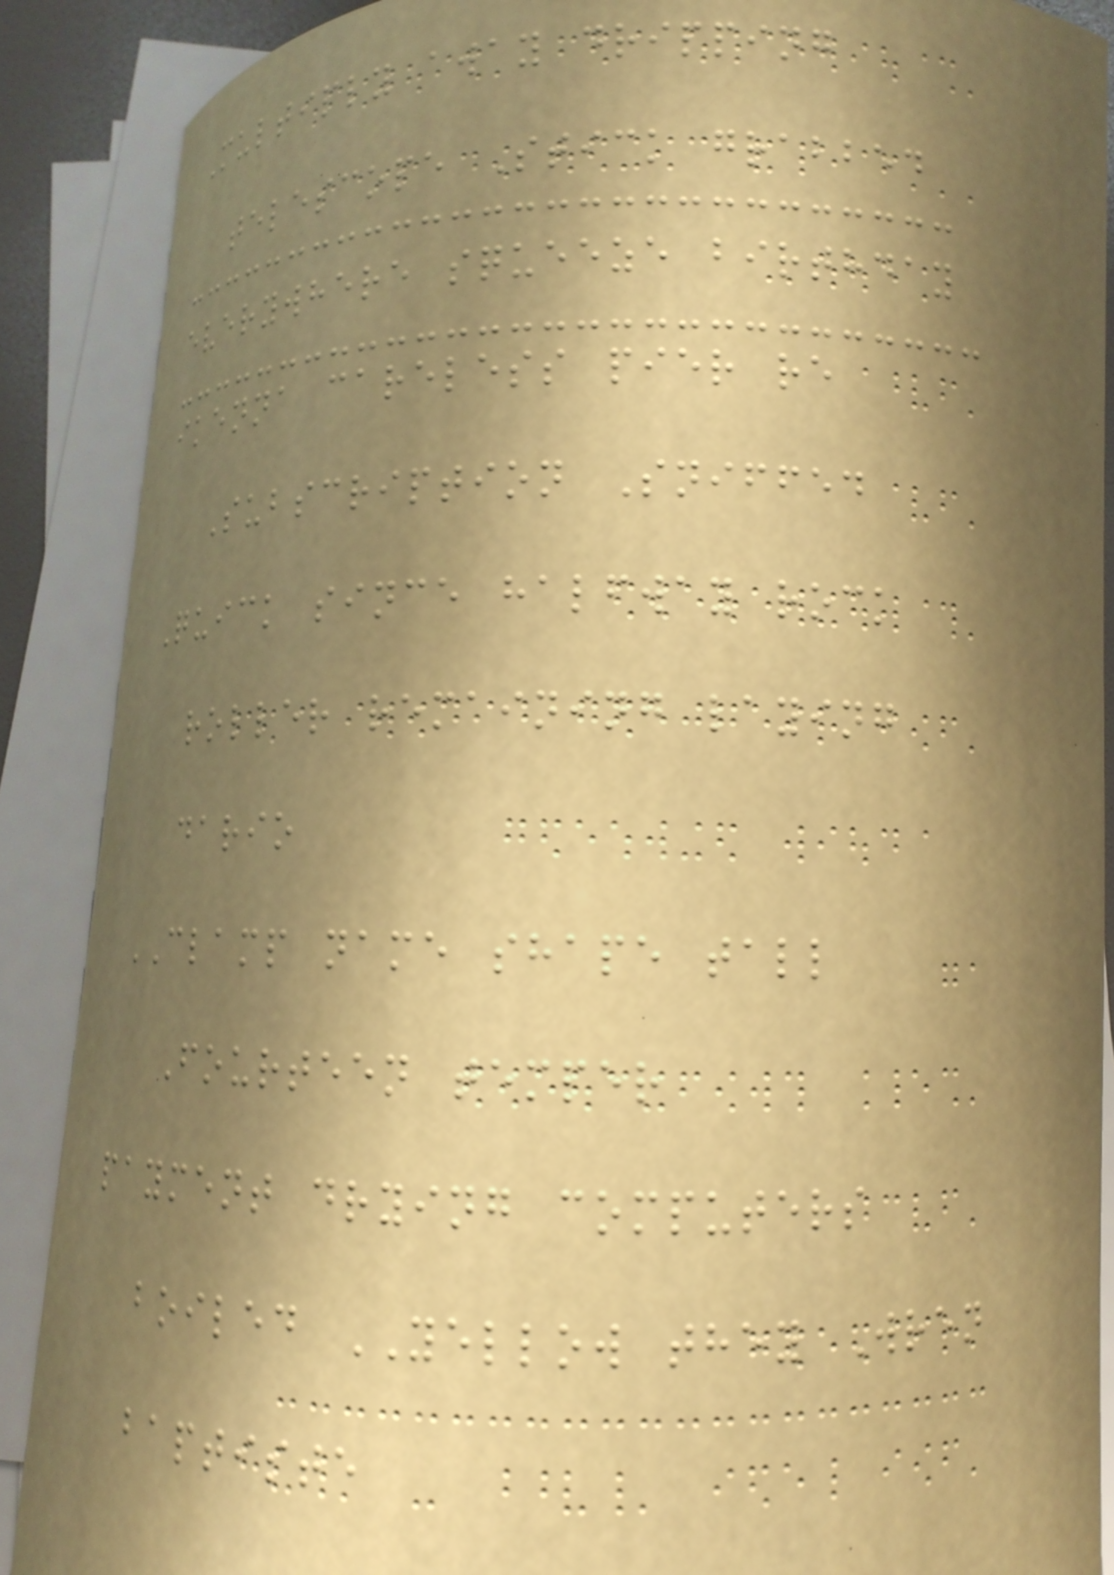Multiply away dripping
telescope Stick grabbed
everywhere squeeze birthday
ikenna careless pier re
Subscription Sniffed
Quick since halfway rock
roller remaining laying
dario
CLAMP name shape tall
Fourteen temper
payment drying computers
boiled YELLOW they Wren
baptiste
